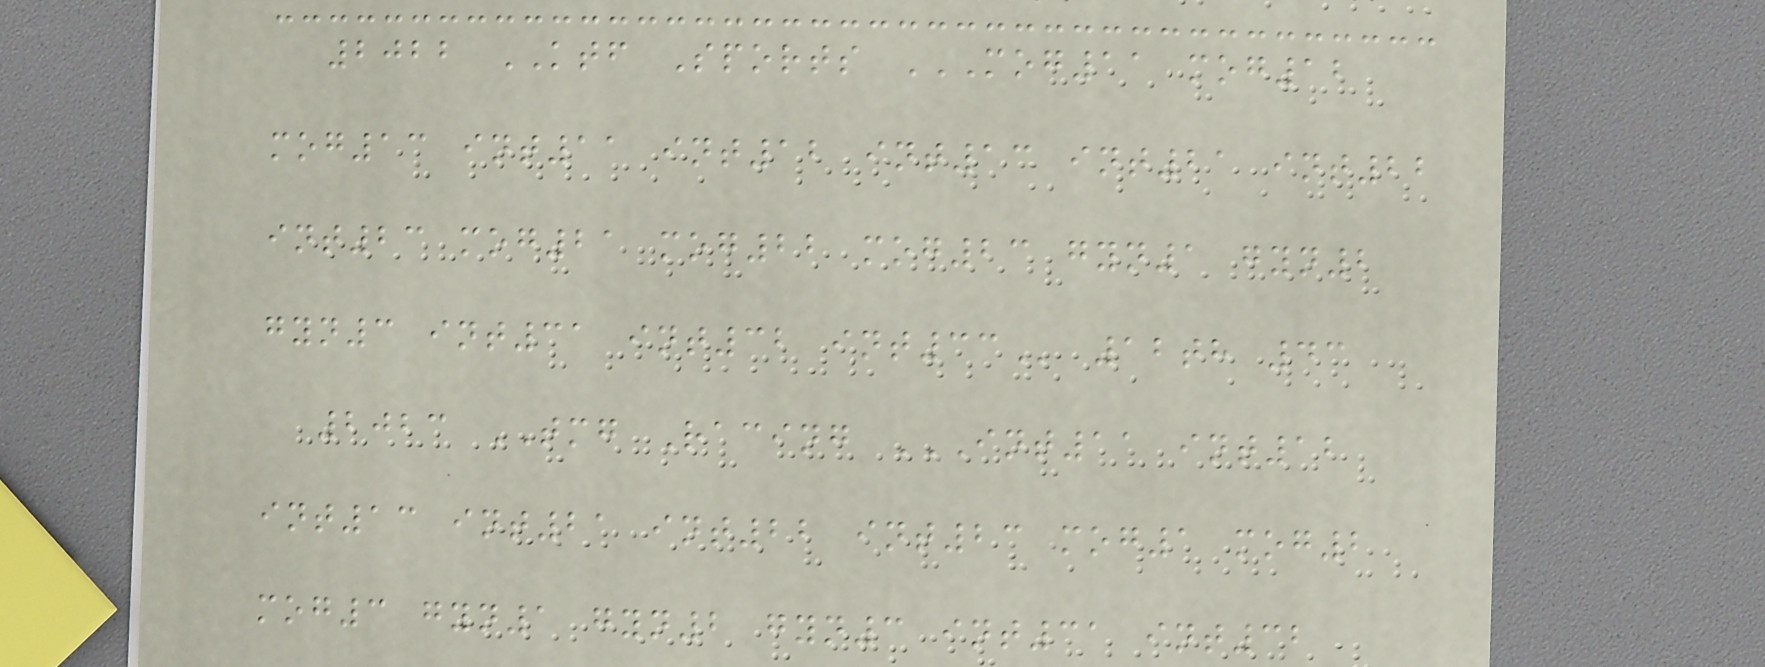2022 KTF Sports MOG11 MOG12
MOG13 INT11 INT12 INT13 INT21 INT22
INT23 MOG21 MOG22 MOG23 GYN1 GYN2
GYN3 INT31 INT32 INT33 12th 43
2023 TMG Racing INT11 INT12
INT13 INT21 INT22 INT23 MOG1 MOG2
MOG3 GYN1 GYN2 GYN3 INT31 INT32
